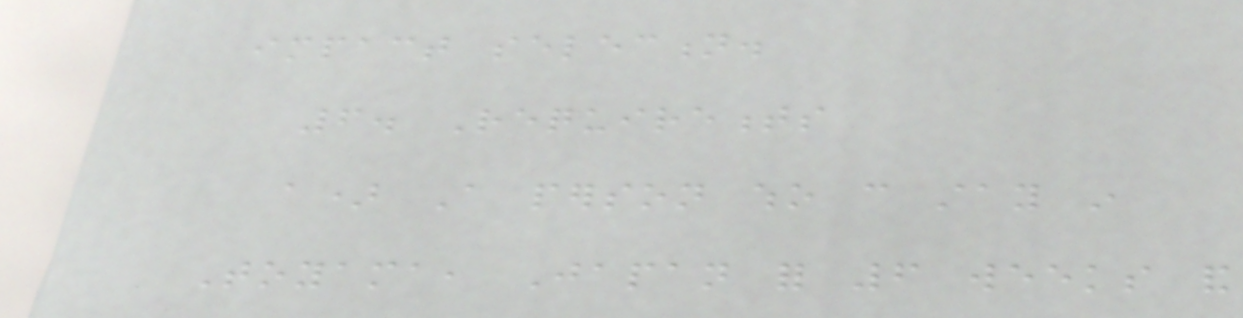impact selection.
6. Requirements
a) A person who can stay in
Toyama, Japan for 6 weeks and
